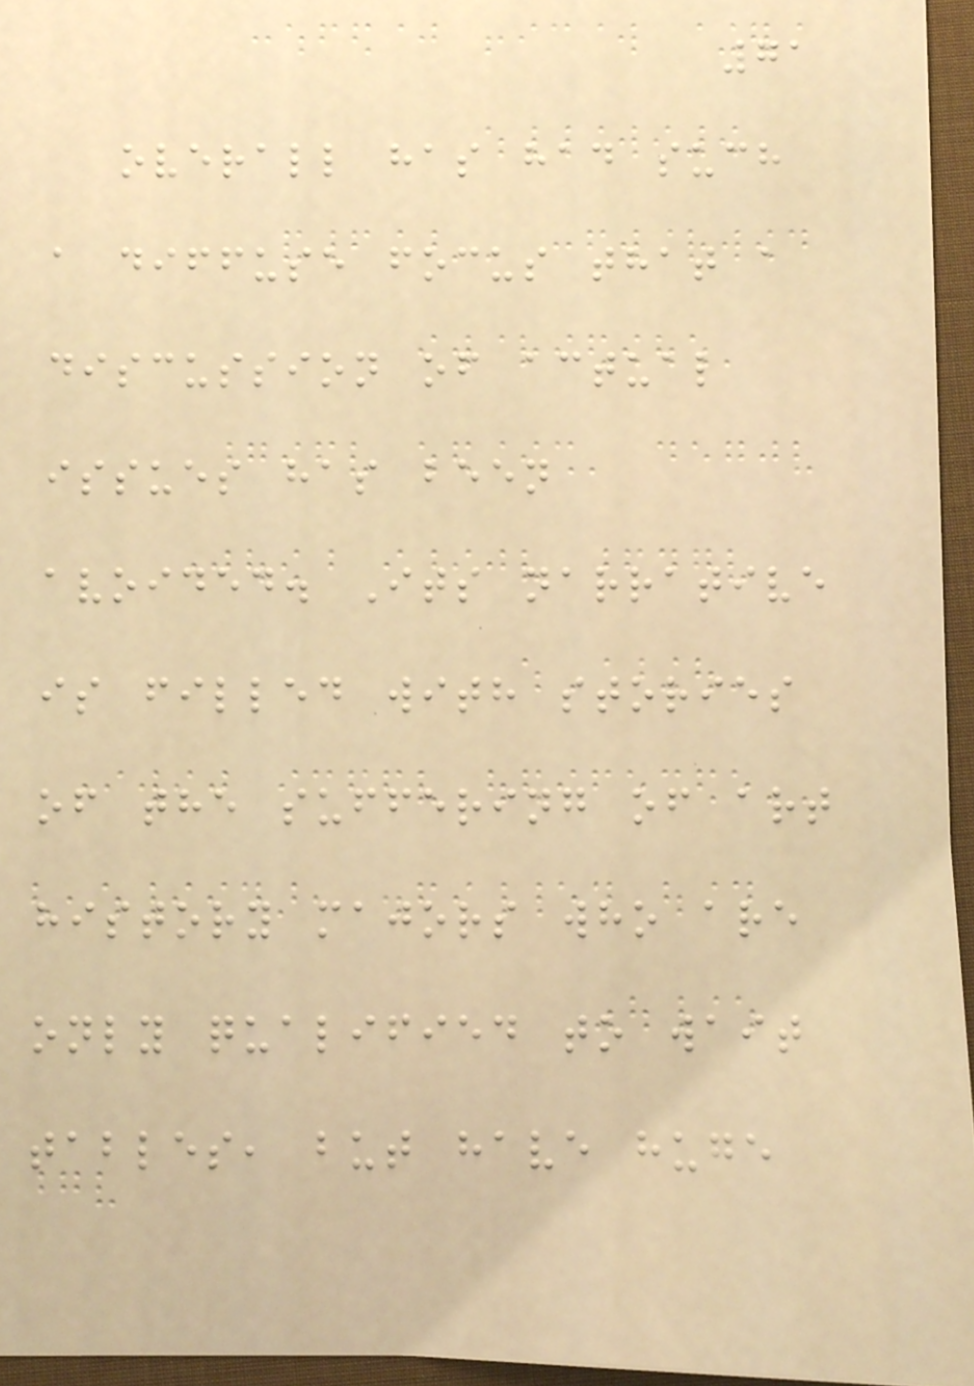71
overall has had such
a diffuse focus that a
discussion of actual
issues has been
avoided. Its narrative
is filled with stories
of the suffering of art
history majors who are
only qualified to wait
tables, but have huge
